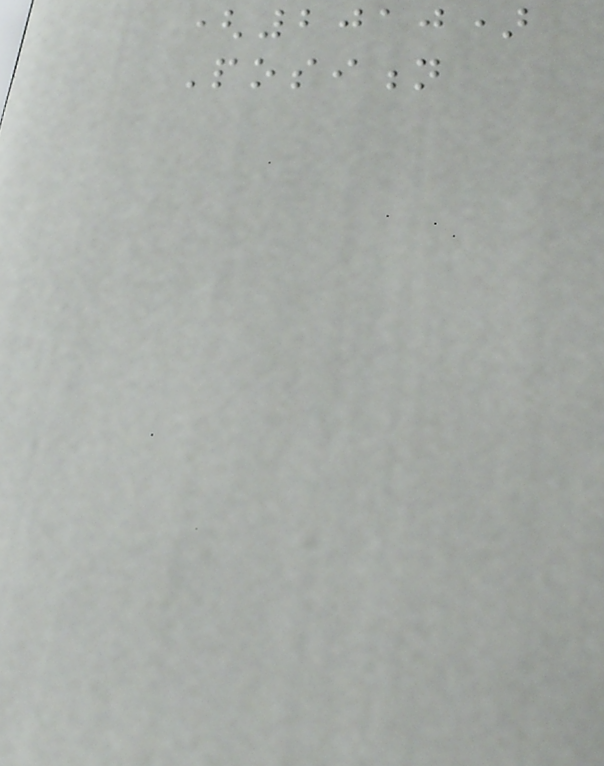(2010)
Position
